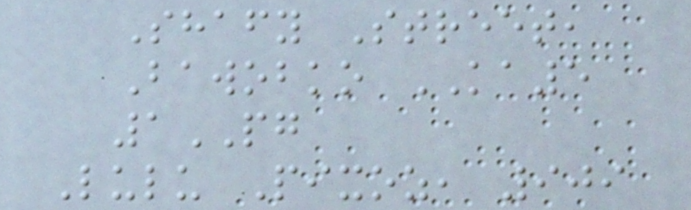Shafy Street,
Bawobko KA5
1PG
Lulu Pixoz, 909
